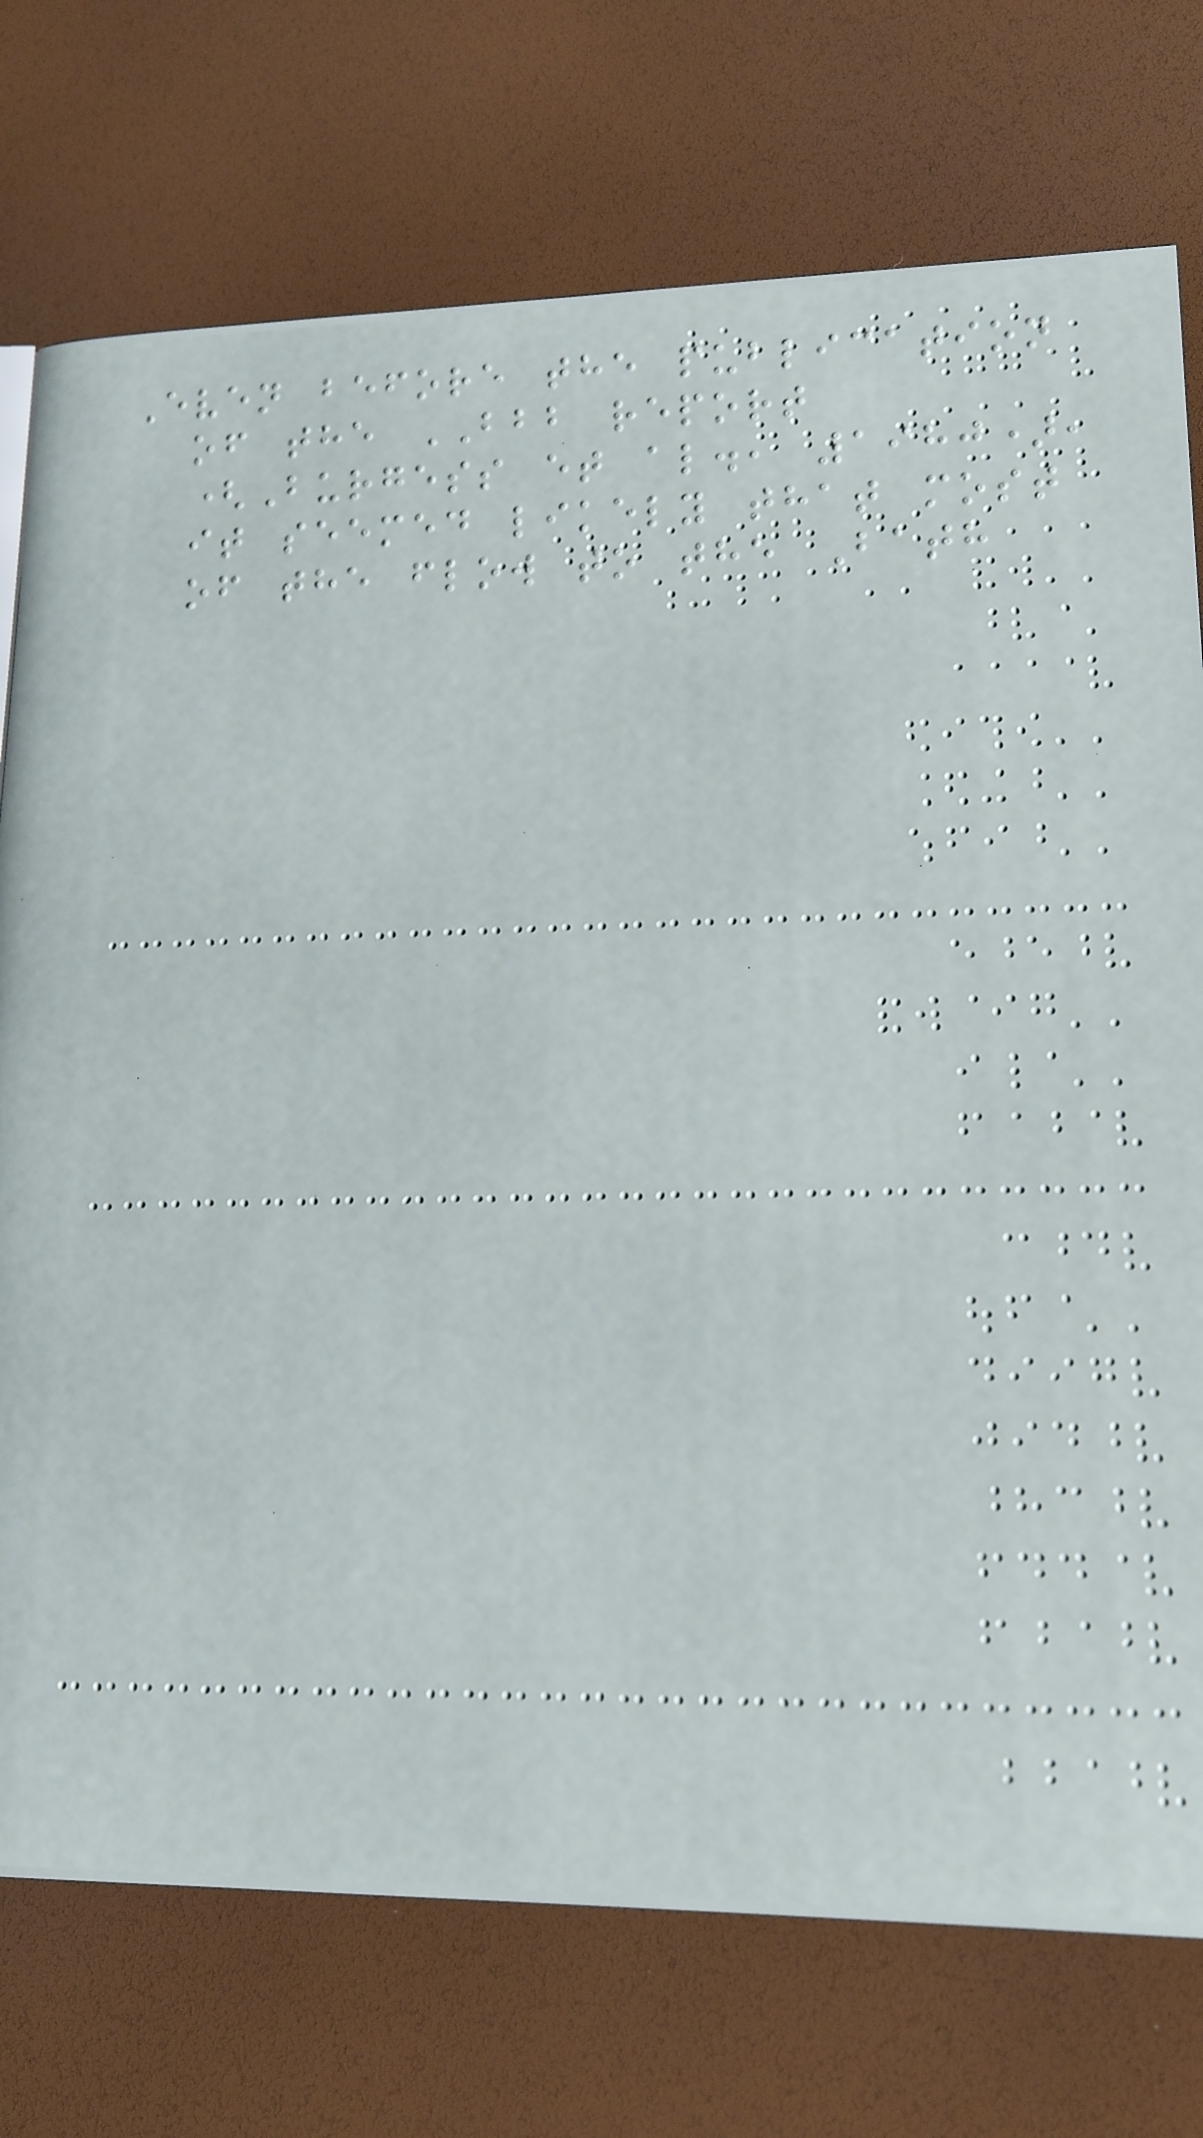Even before the publication
of the BBB report
(Burgess et al., 1980),
it seemed likely that most
of the flow to the Bath
